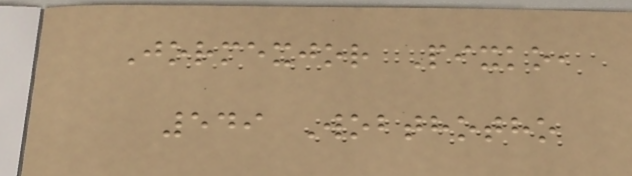Jormexjor Pixko,
549 Wobthotho
